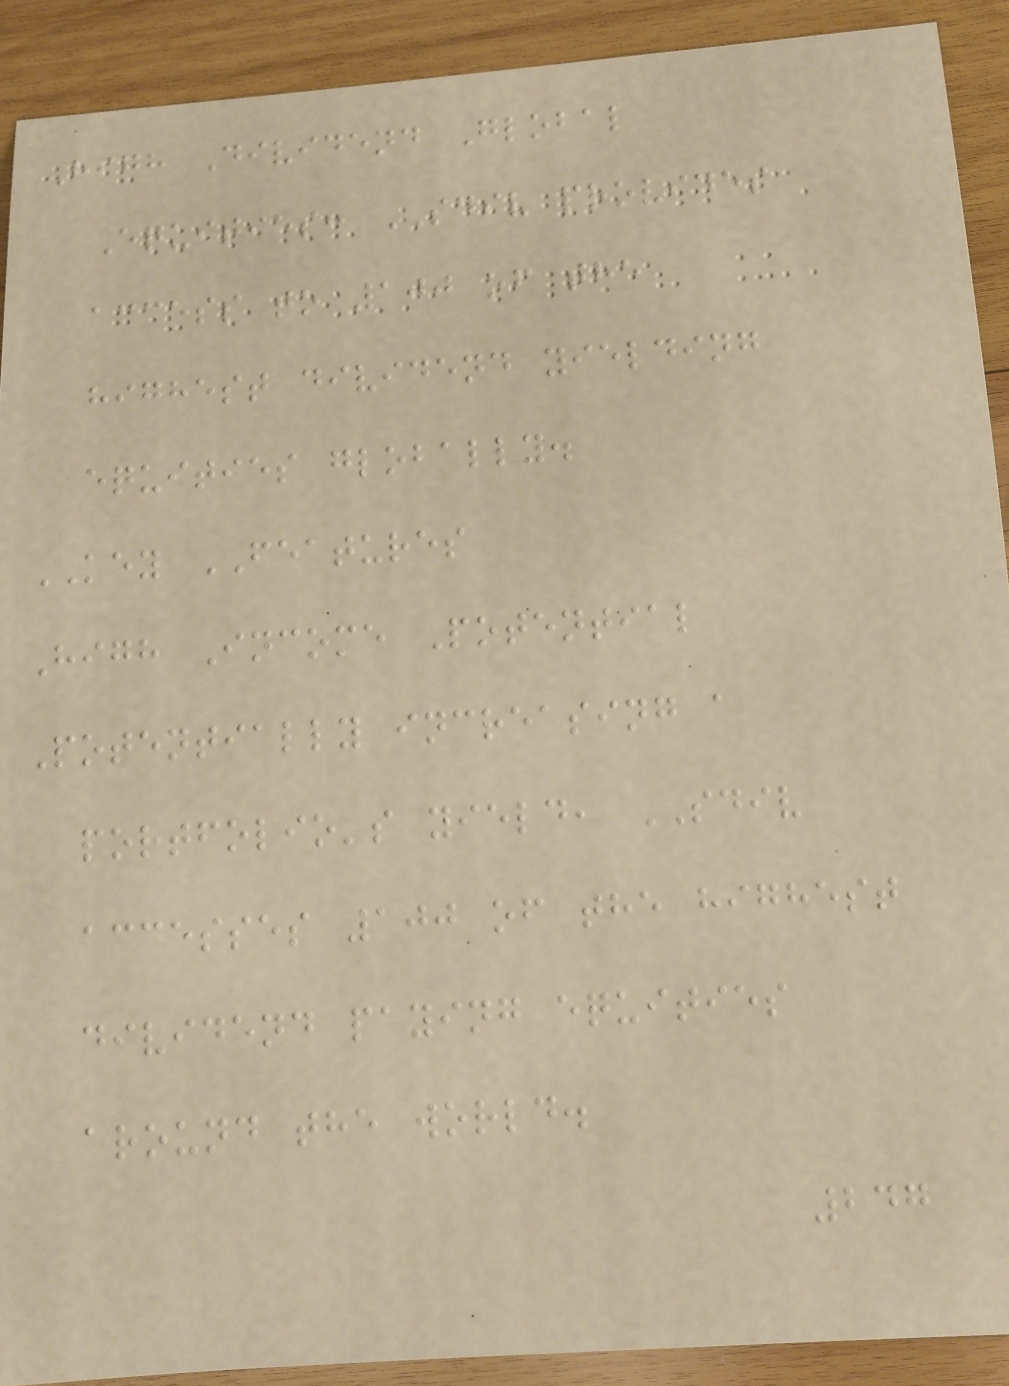High Dividend Global
Equities: SDIV provides
access to 100 of the
highest dividend yielding
equities globally.
KEY FEATURES
High Income Potential
Potentially increasing a
portfolio's yield, SDIV
accesses 100 of the highest
dividend paying equities
around the world.
247
